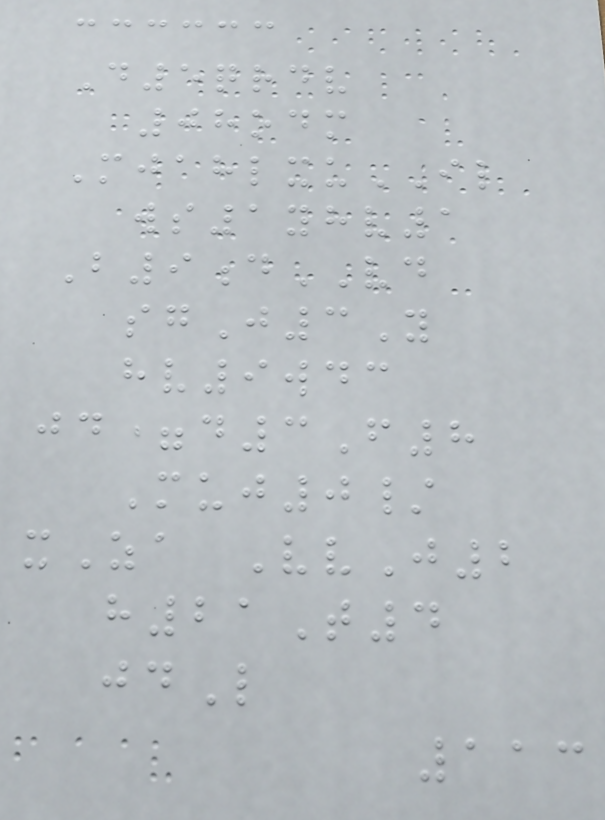D5qrdv
08odm
MjahlxuIL
ws1yhv1
B9dVD
sgJ3Y
hv9wdc
jd=d3F8
Muj0/
xZa VvJ2
h21T4
jdL
113
